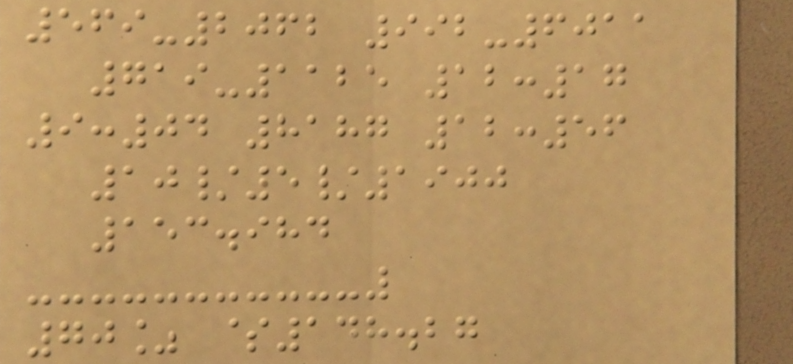569-2062 992-6011
719-1125 12:17
9:04 8187 12:56
10/5/1900
153.984
70% $148.27
